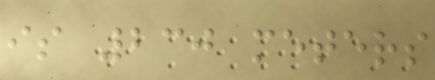is 230 meters
